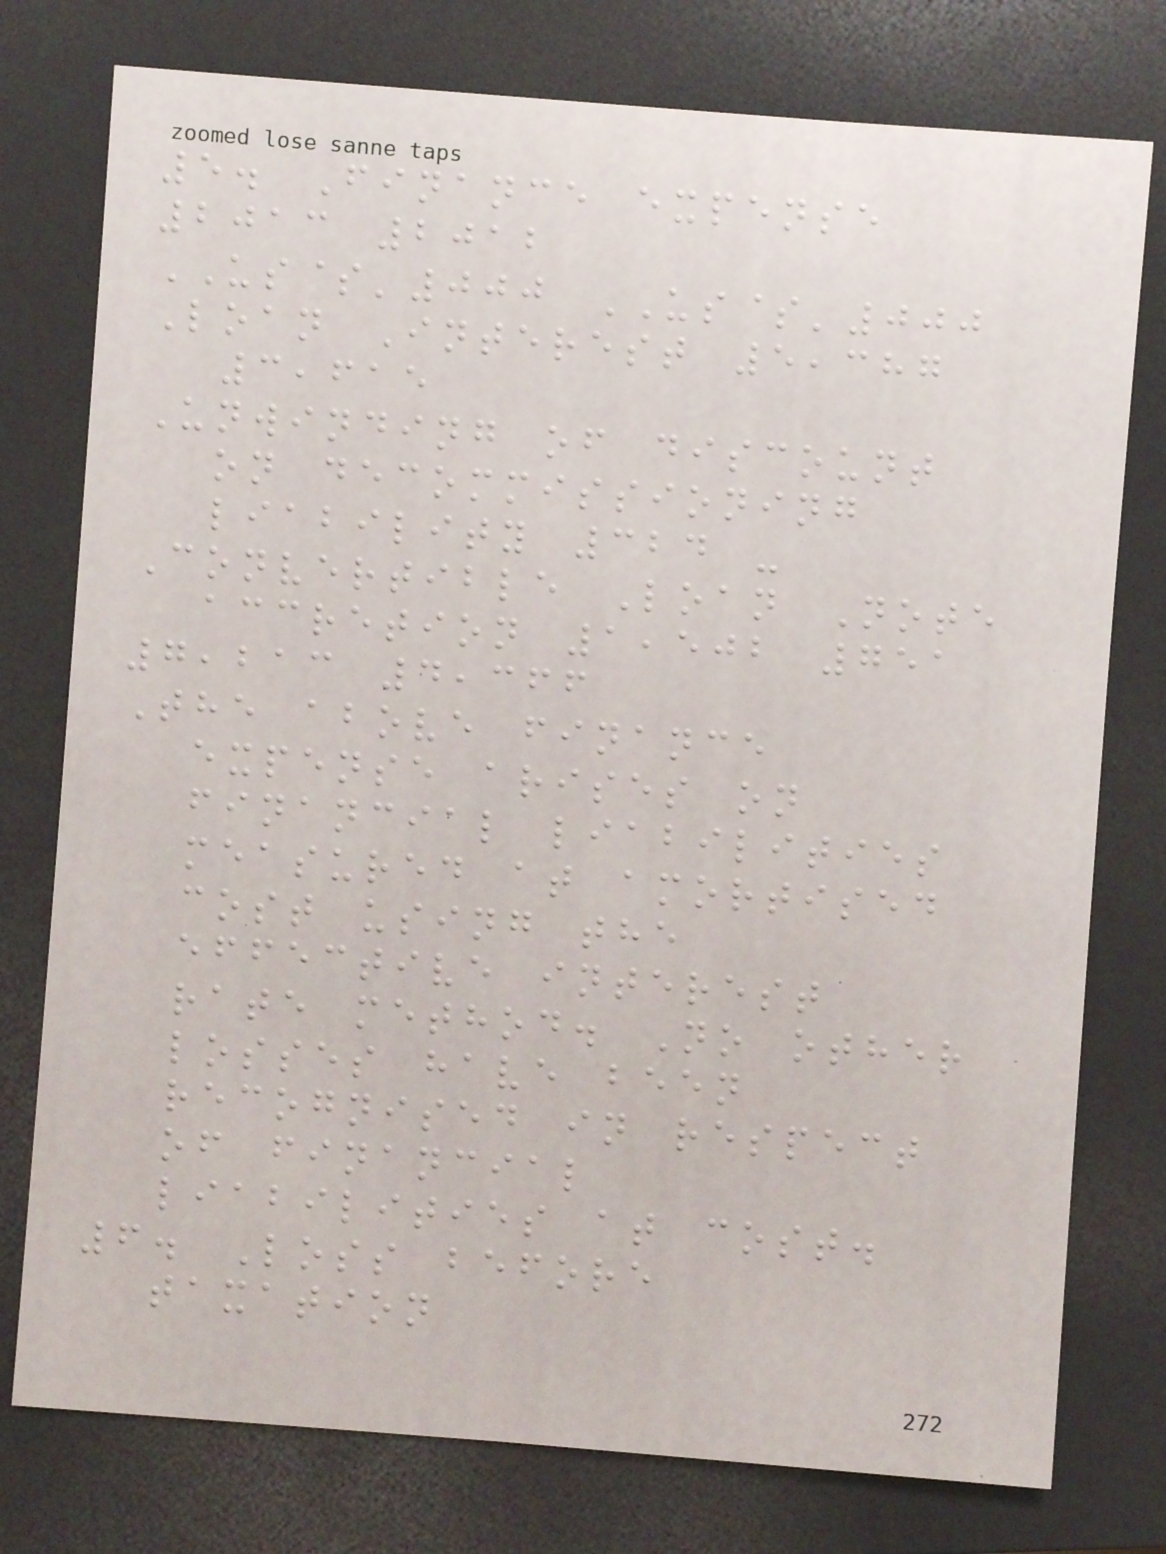5. Finance expense
2013 2012
US$'000 US$'000
Loan Interest 5,387
3,615
Unwinding of discount
on decommissioning
liability 324 -
Convertible Loan Note
accretion 1,502 751
7,213 4,366
The above finance
expense arises on
financial liabilities
measured at amortised
cost using the
effective interest
rate method. No other
losses have been
recognised in respect
of financial
liabilities at cost.
6. Loss before
taxation
